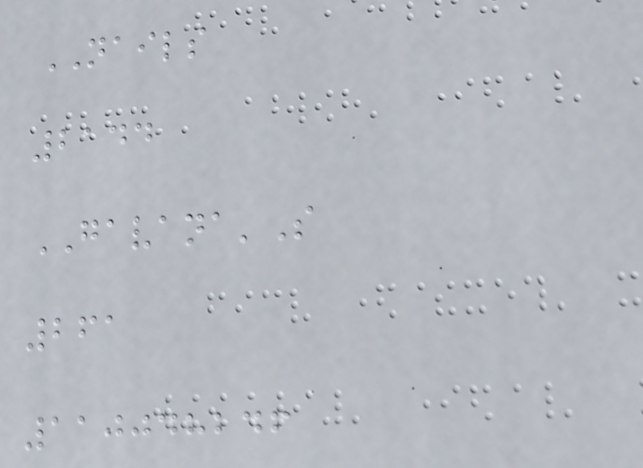NAILS
2144
GAVANA'S
261
110048246
